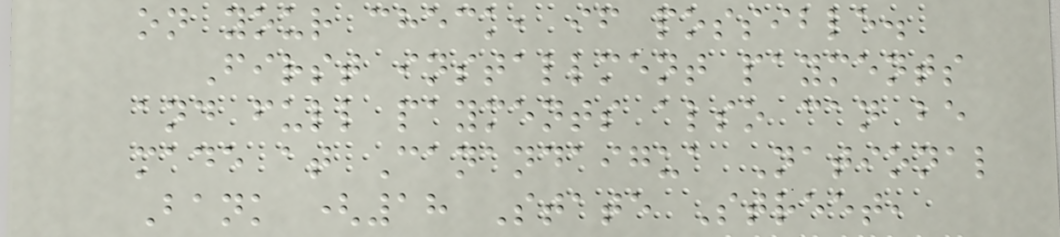on your check, if possible.
First installment payments
and full payments also can be
made at Canandaigua National
Bank (18 State Street,
